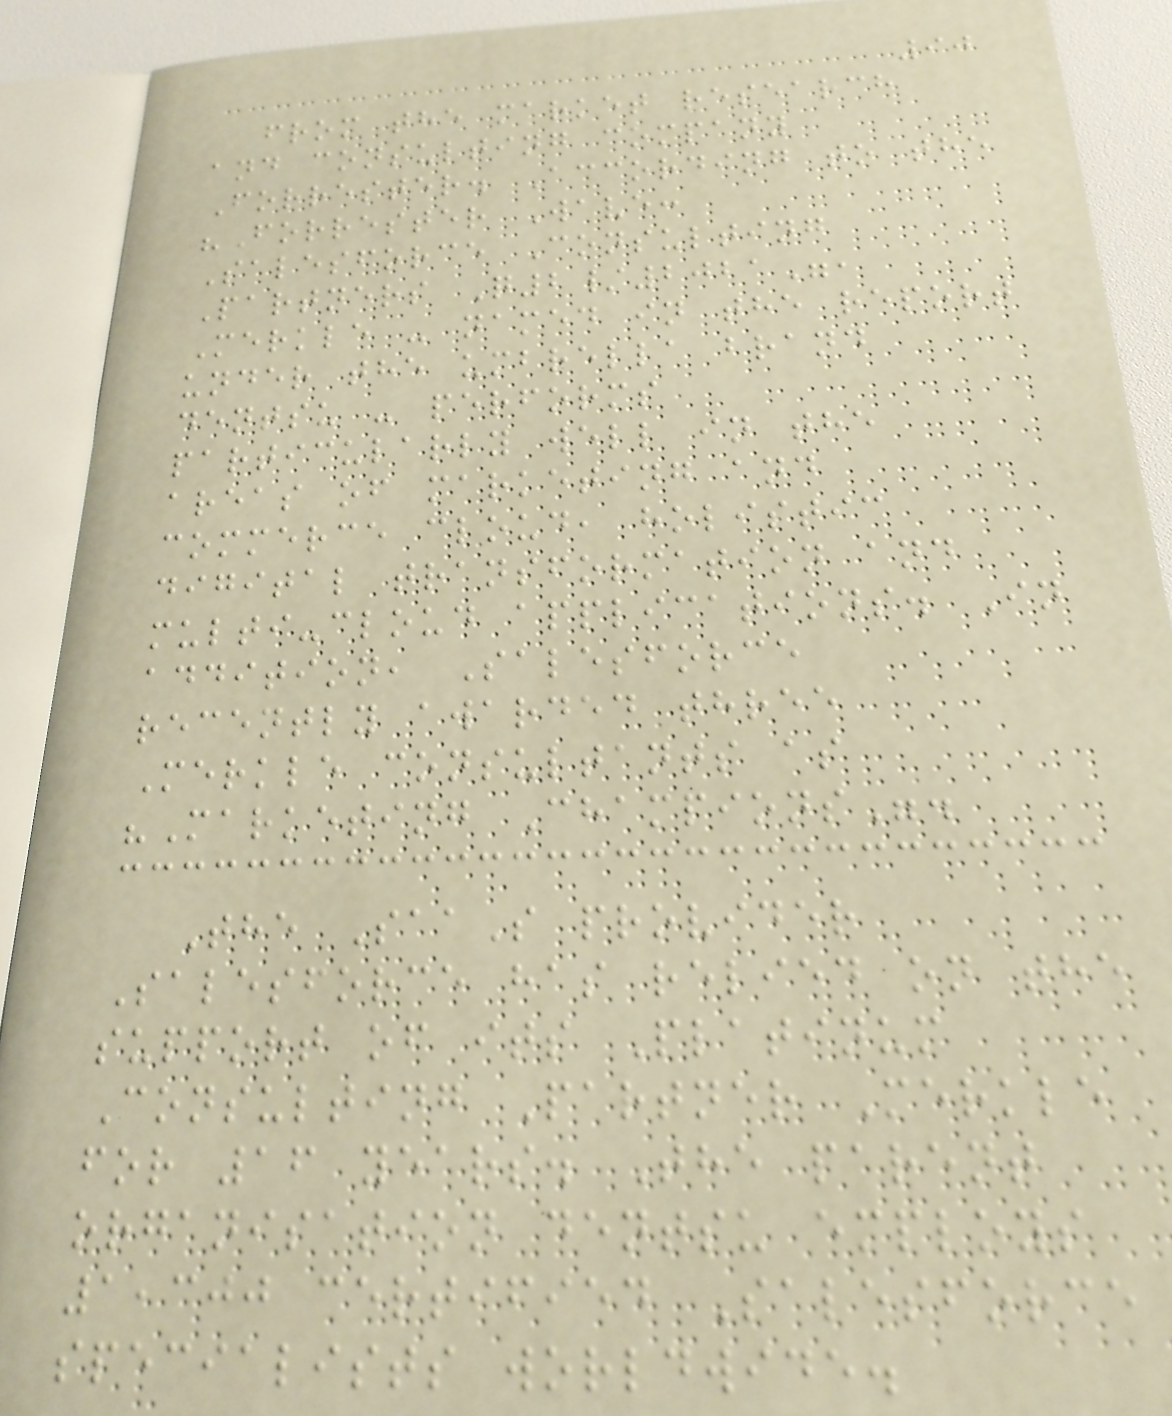90
from the market research
and consulting company
Forrester. According to the
"Forrester Wave:
Salesforce Consulting
Partners Q2/2021",
Merkle - named in the report
under the umbrella brand
dentsu - performs
particularly well in the
areas of marketing and
commerce cloud, holistic
digital transformation and
multi-cloud applications. In
addition, Salesforce
recently awarded three
Merkle consultants as
"Marketing Champions".
The SaaS provider
Salesforce has relied on the
support of its Platinum
Consulting Partner Merkle
for 16 years. The parent
organisation dentsu employs
1,300 certified Salesforce
specialists worldwide.
